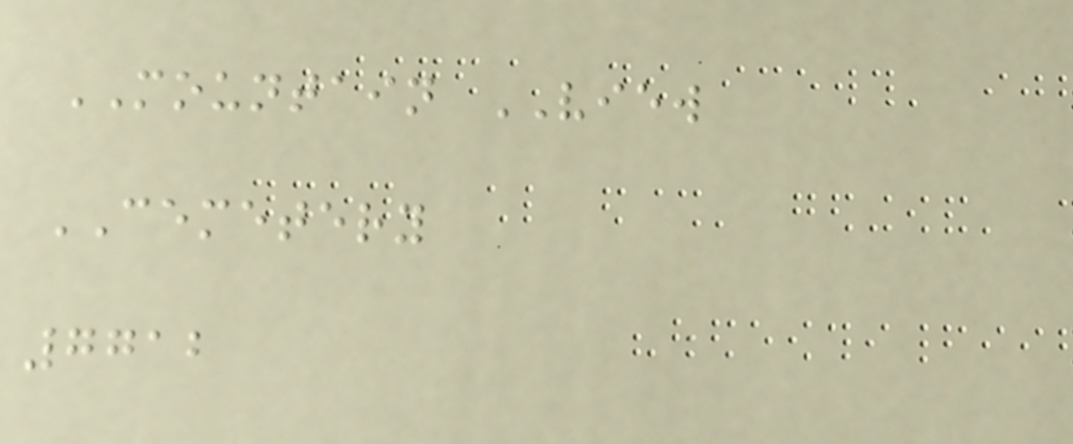MOUNTAIN VIEW
CEMETERY
7712
